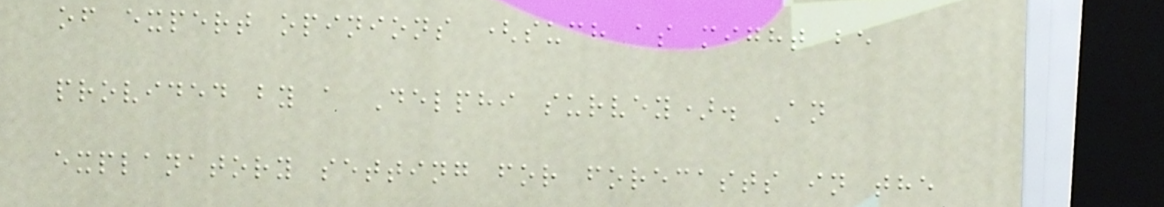of expert opinions (such as might be
provided by a Delphi survey). An
explanatory setting for forecasts in the
